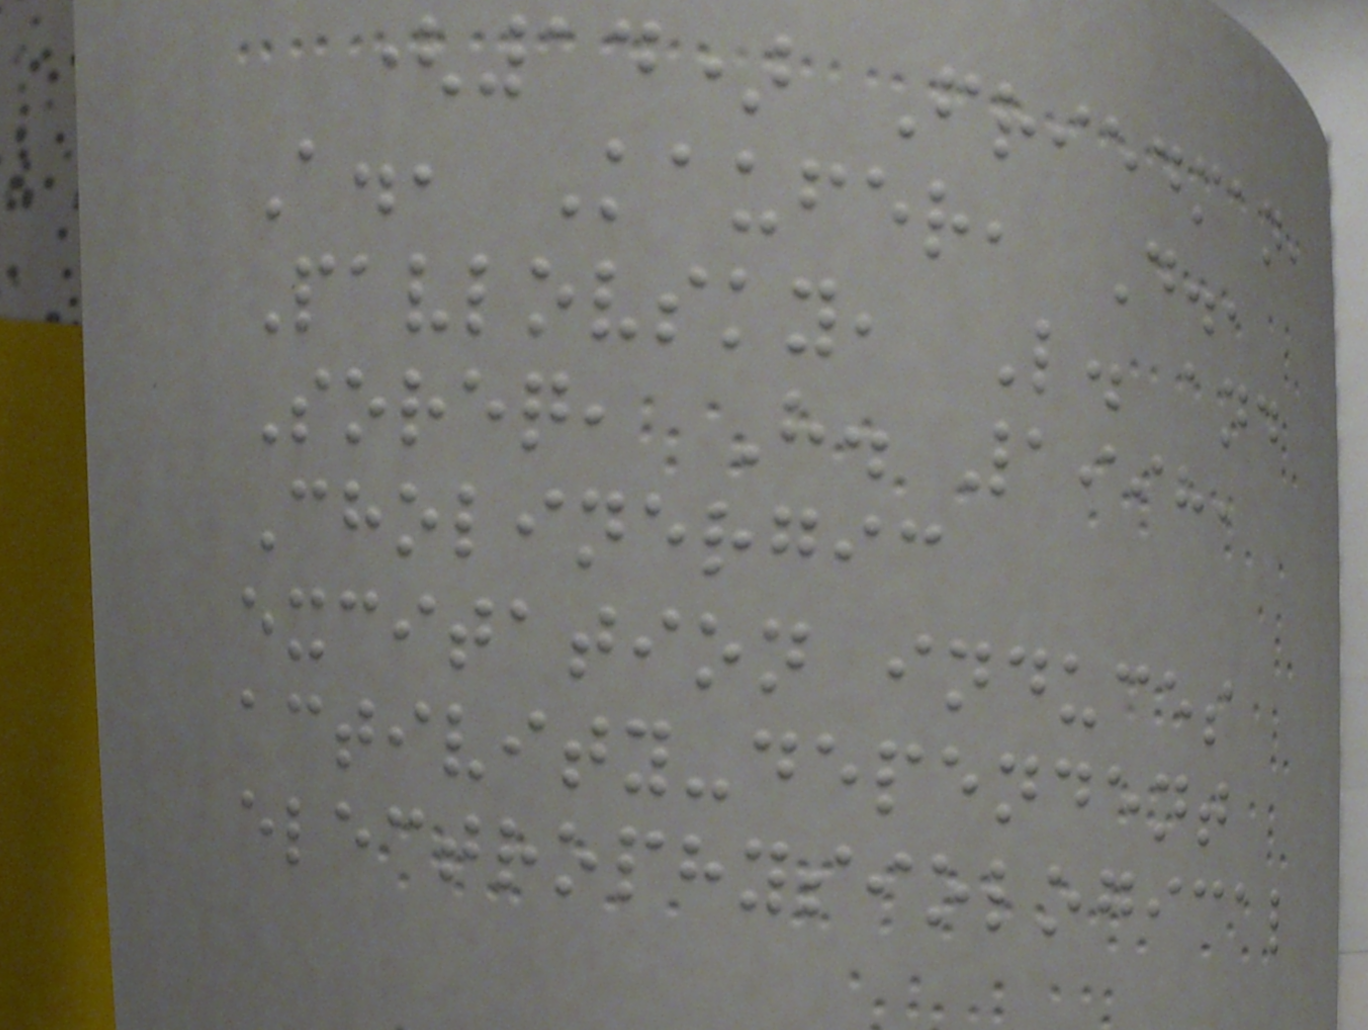(14) Friedman,
A., Kaufer, D.,
Pavlovsky, L. and
Soreq, H. 1998,
Cholinergic
excitation induces
activity-dependent
electrophysiological
